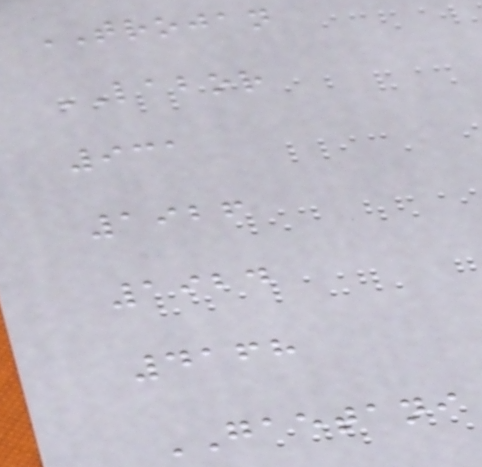TROJAN
LABOR
931
1926
1924
4168
GAETANI
